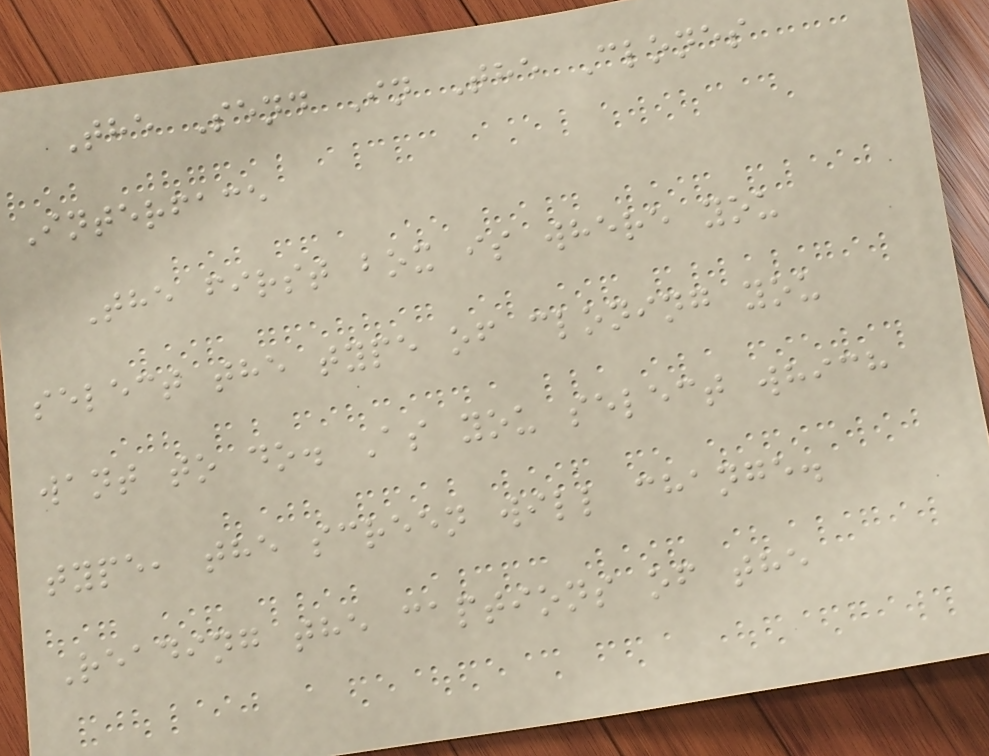The Send In The Clones
Interface
The first box is where you
select the type of cloning you
want to do. As you select which
type, the screen will change.
Reading the captions of the
